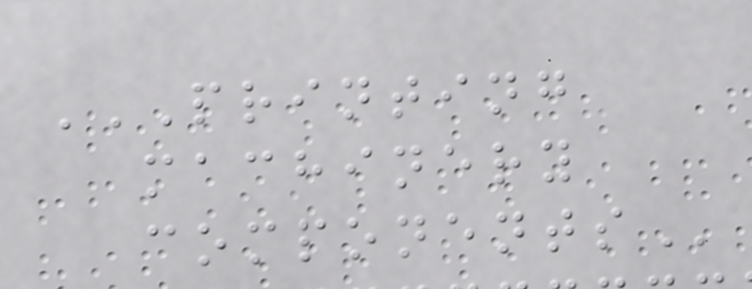PRINTING
MACHINERY
COMPONENTS
